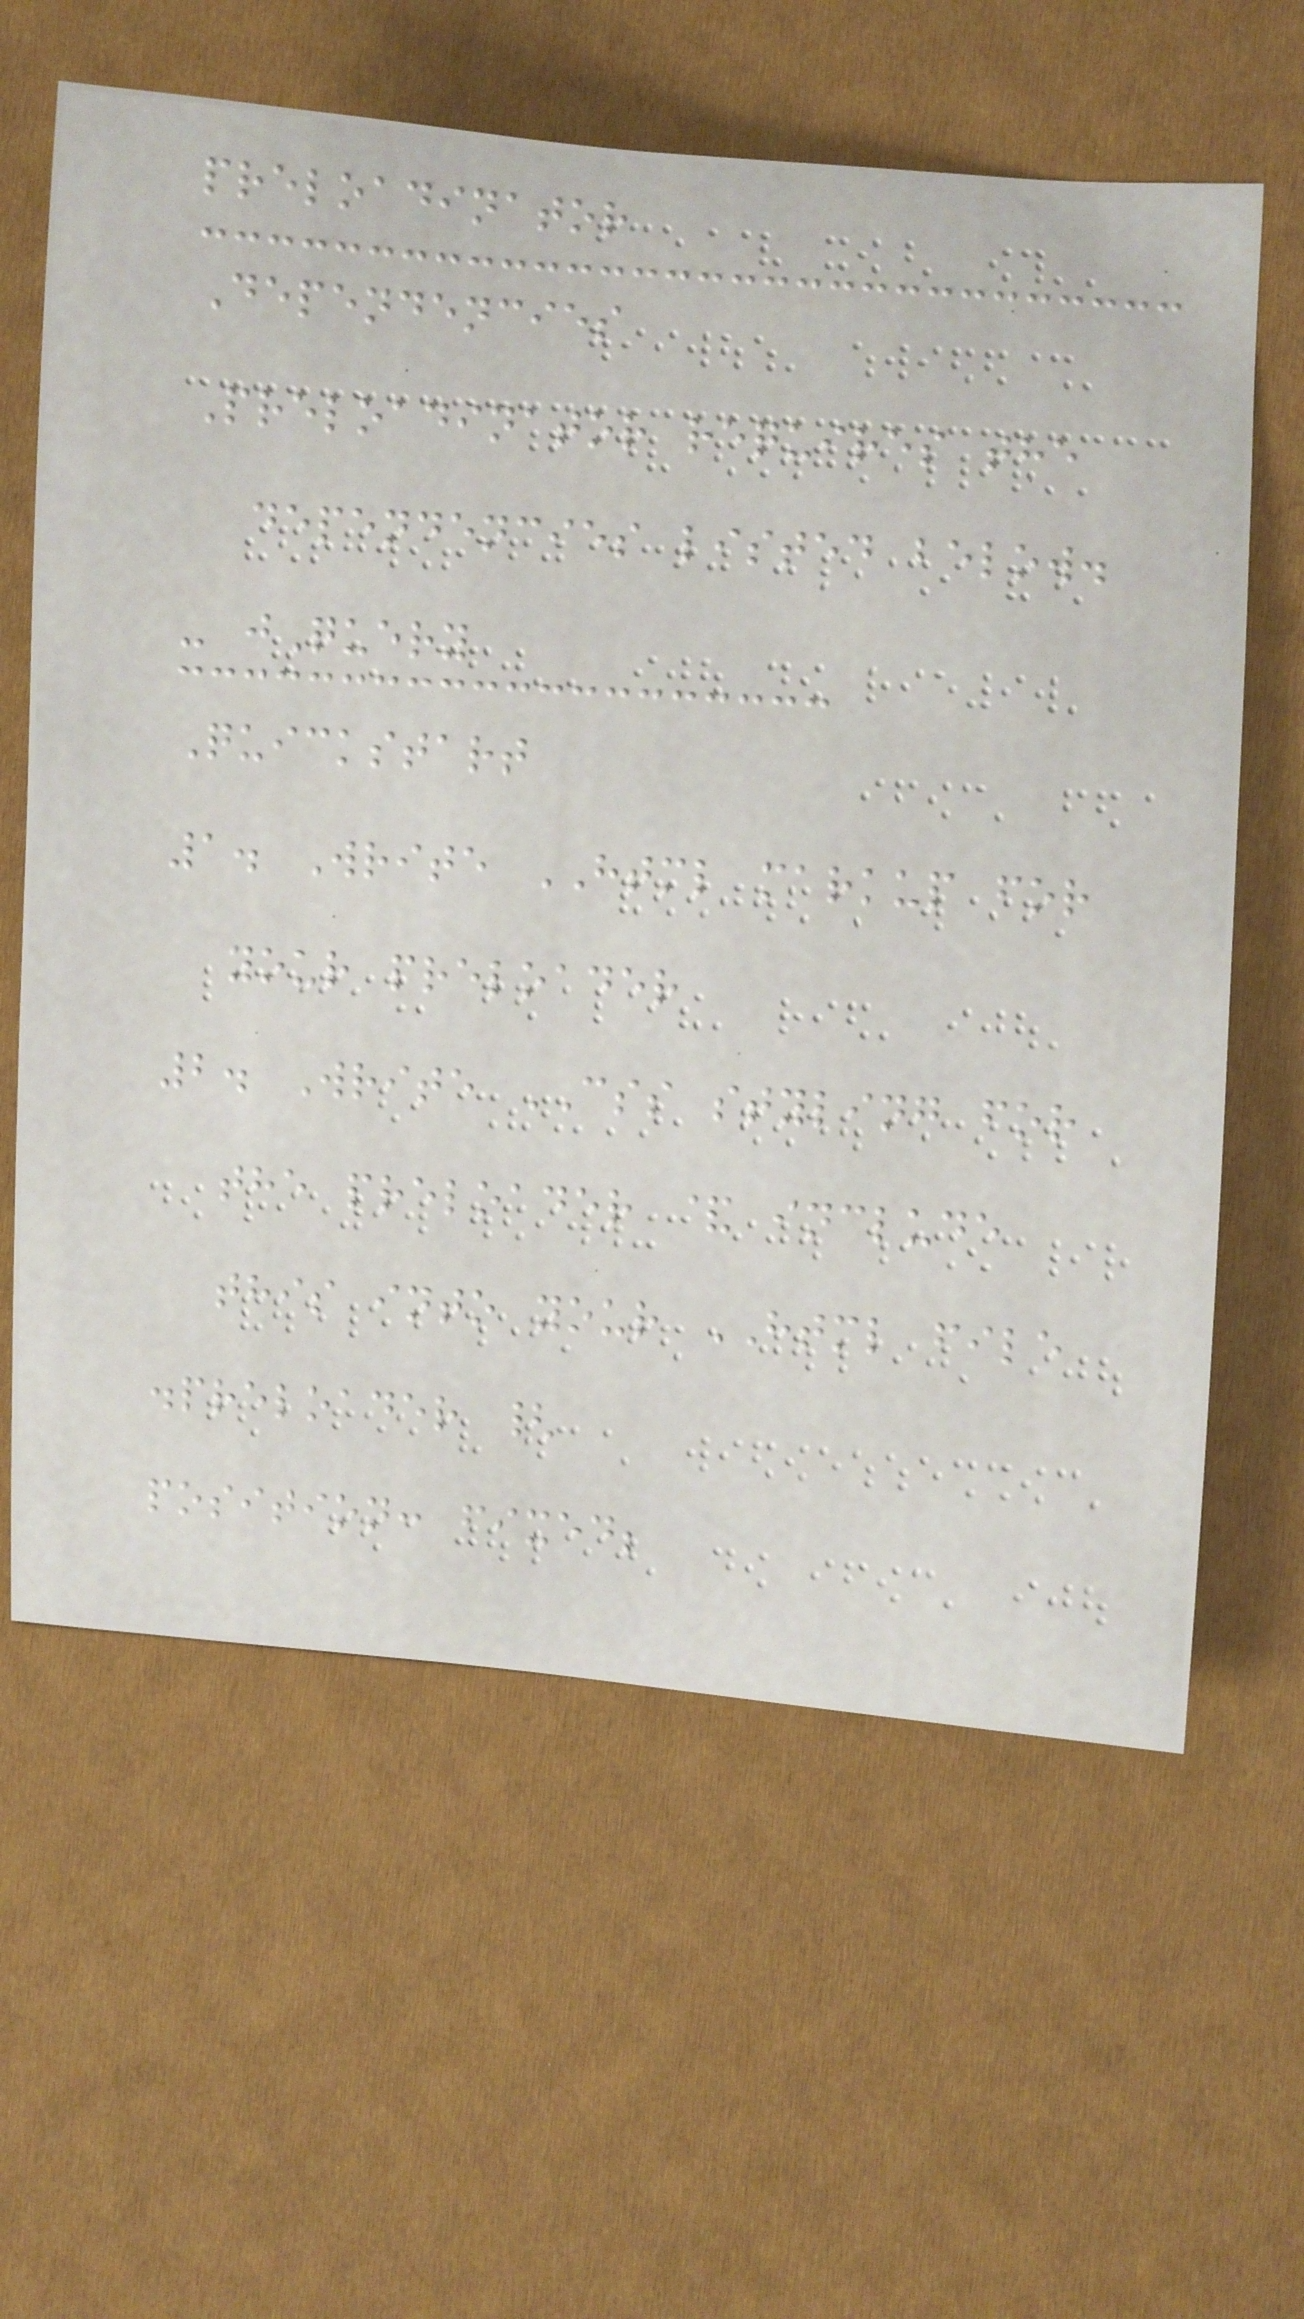preloadinator
Dependencies
Preloadinator requires the
dependencies listed below.
- jQuery
Quickstart
1. Write HTML markup for
your preloader
2. Write CSS styling for
the preloader & include
this into your HTML file
.preloader {
position: fixed;
